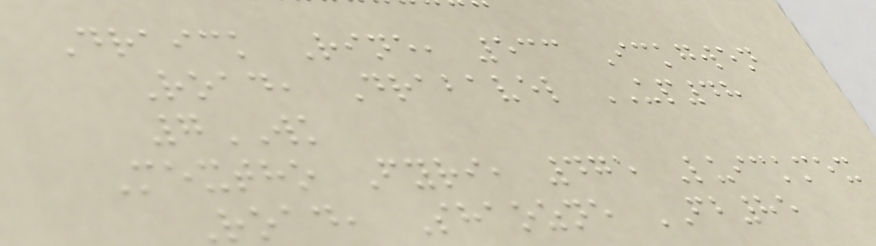Draick Rine, 533 Ickgwen
Road, Drabavel UP48
7WK
Mextho Fyri, 475 Luickmex
Road, Shaozne FB85
